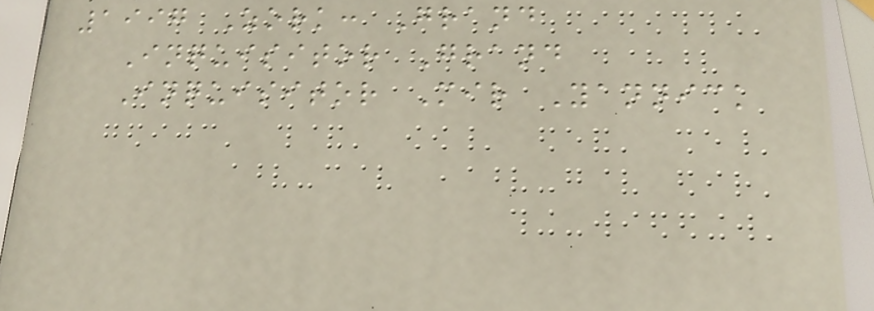1997 Zork: Grand
Inquisitor Grand
Inquisitor Mir Yannick
